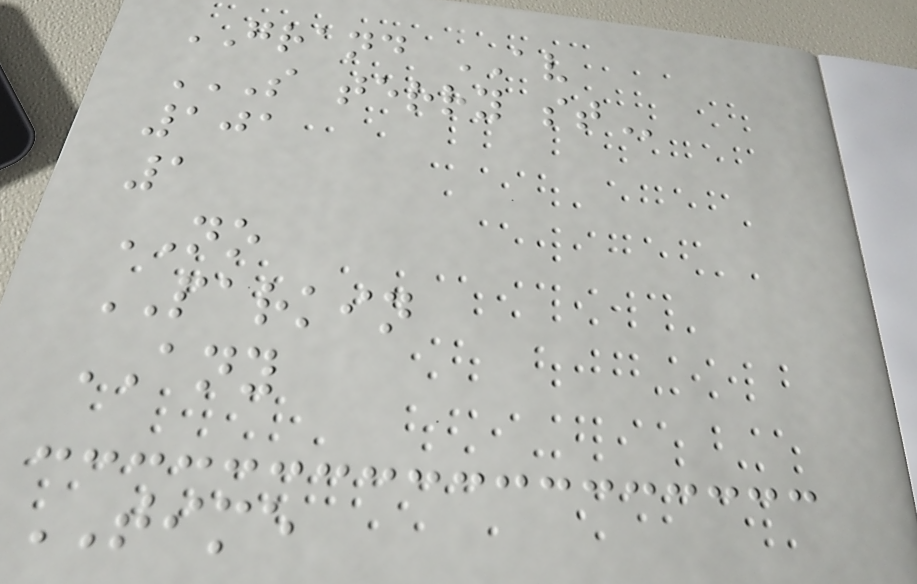GRAND AV
S TERRY ST
101
1
NO
PARKIN
ANY
TIME
